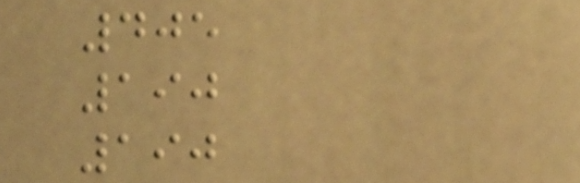405
190
190
